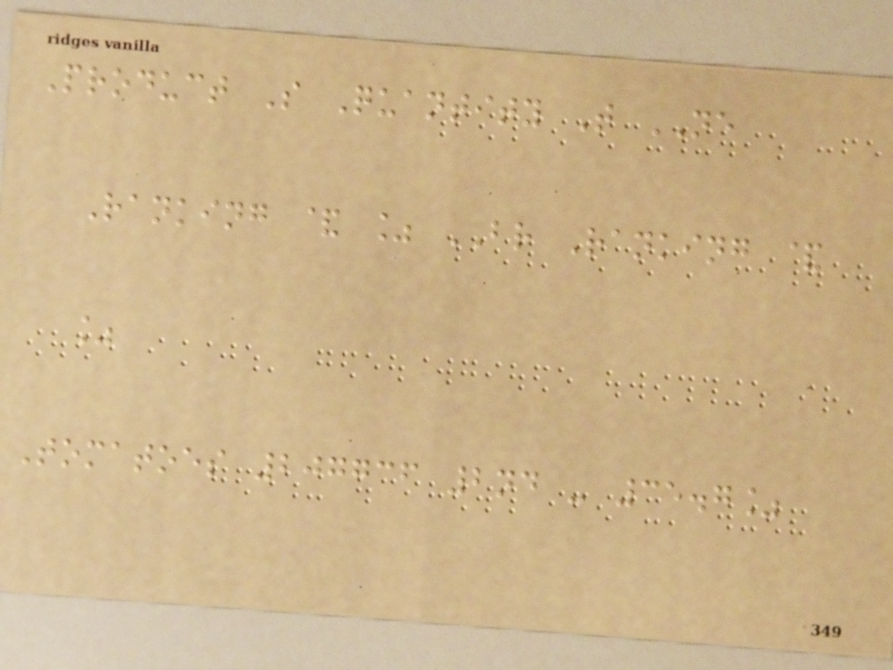Product S Quantity T NE
Ranking & % BR Ranking &
%
Tomatoes 207736 2nd - 35.7%
